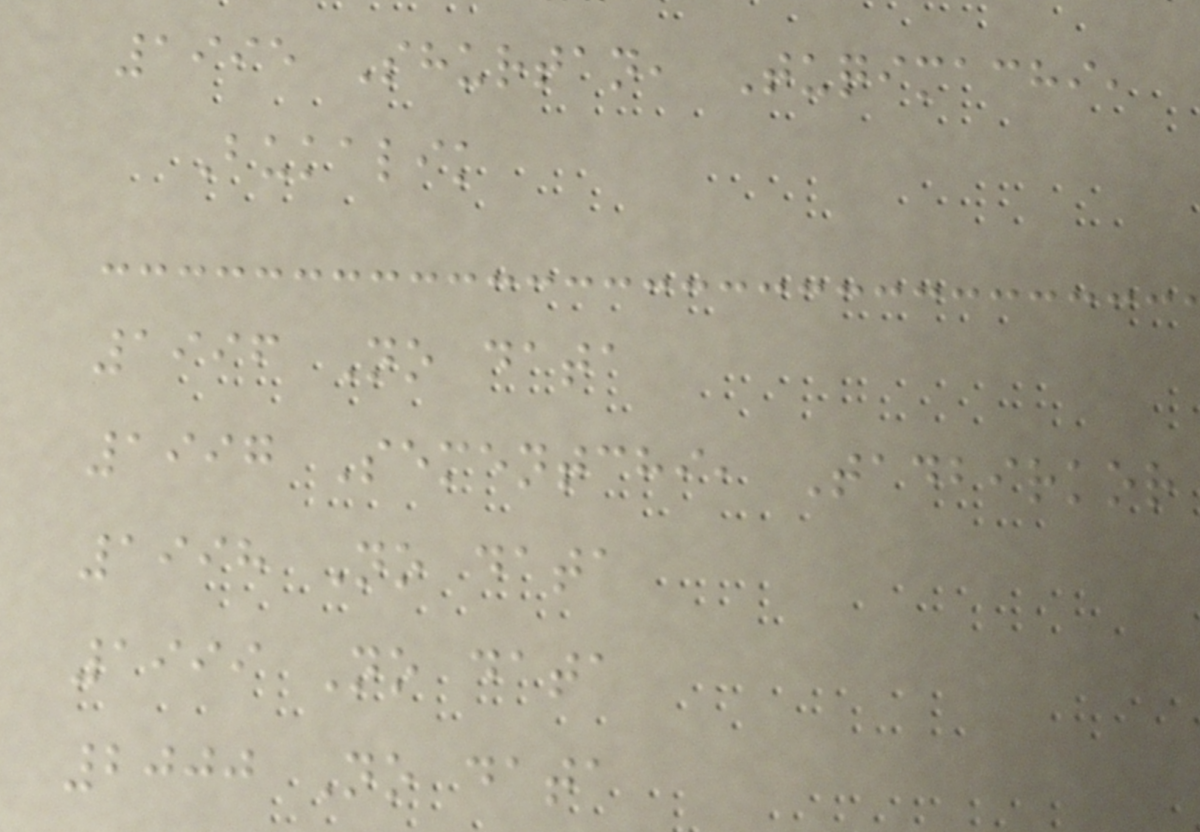1995 Shurtan, Tuqimachi,
Bukalik
1996 No data
1997 Sementchi, Tadbirkor
1998 No data
1999 No data
2000 No data
